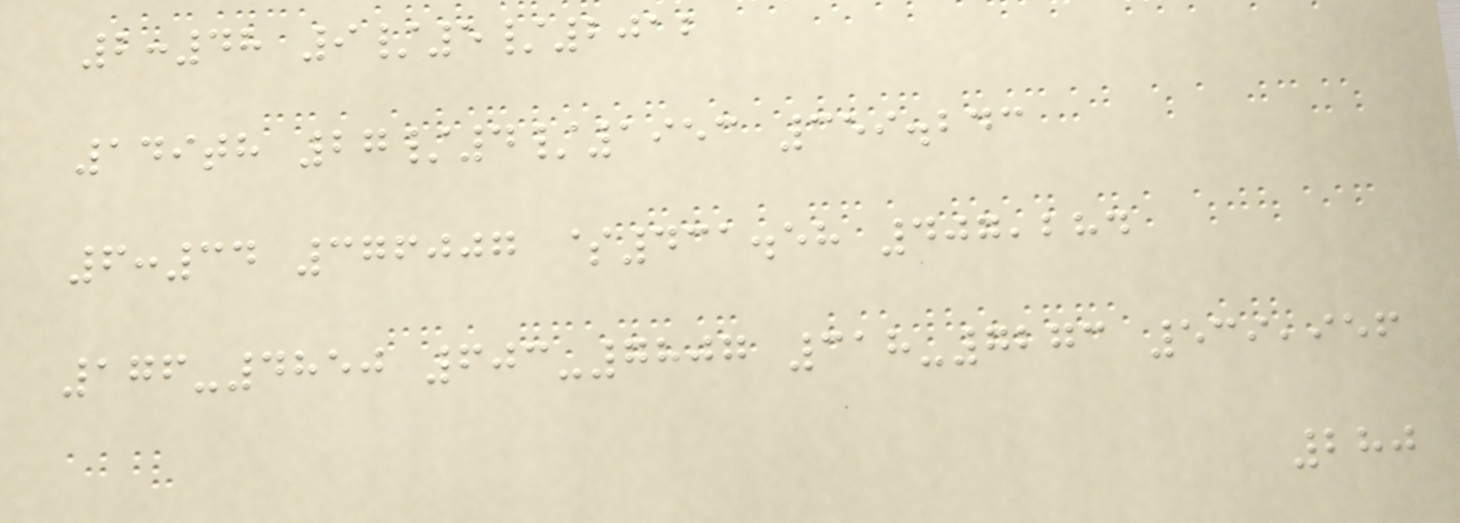2:48 9/5/2012
149th 27/4/1953 359.243
6:34 376007 $431.58 407,284
176-4850 603-7807 318-7273 539,956
280
